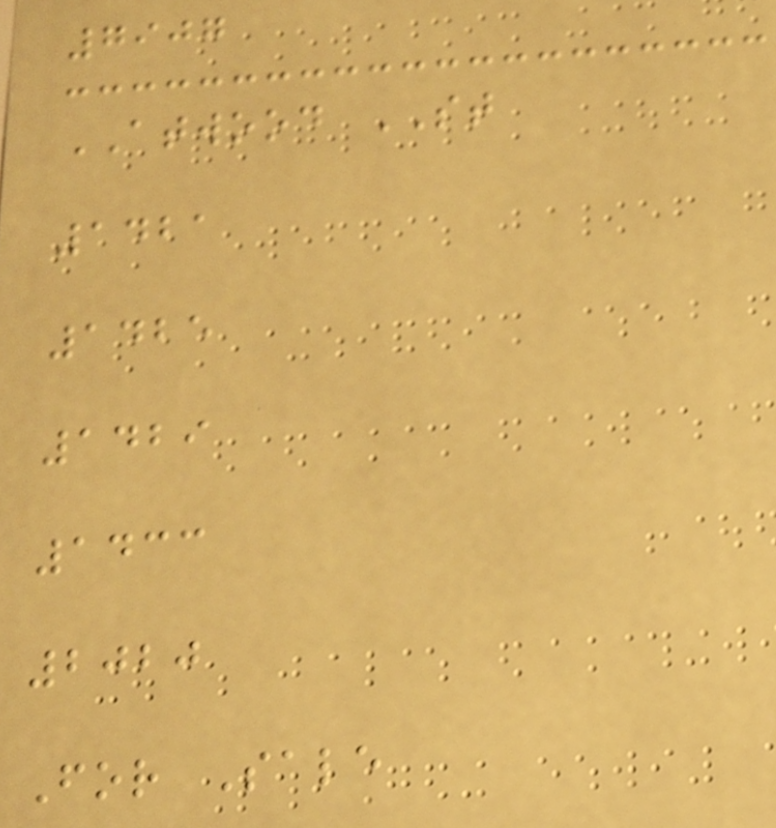7907
ATWOOD ST
1421
1425
1429
1433
2020
For Sale
